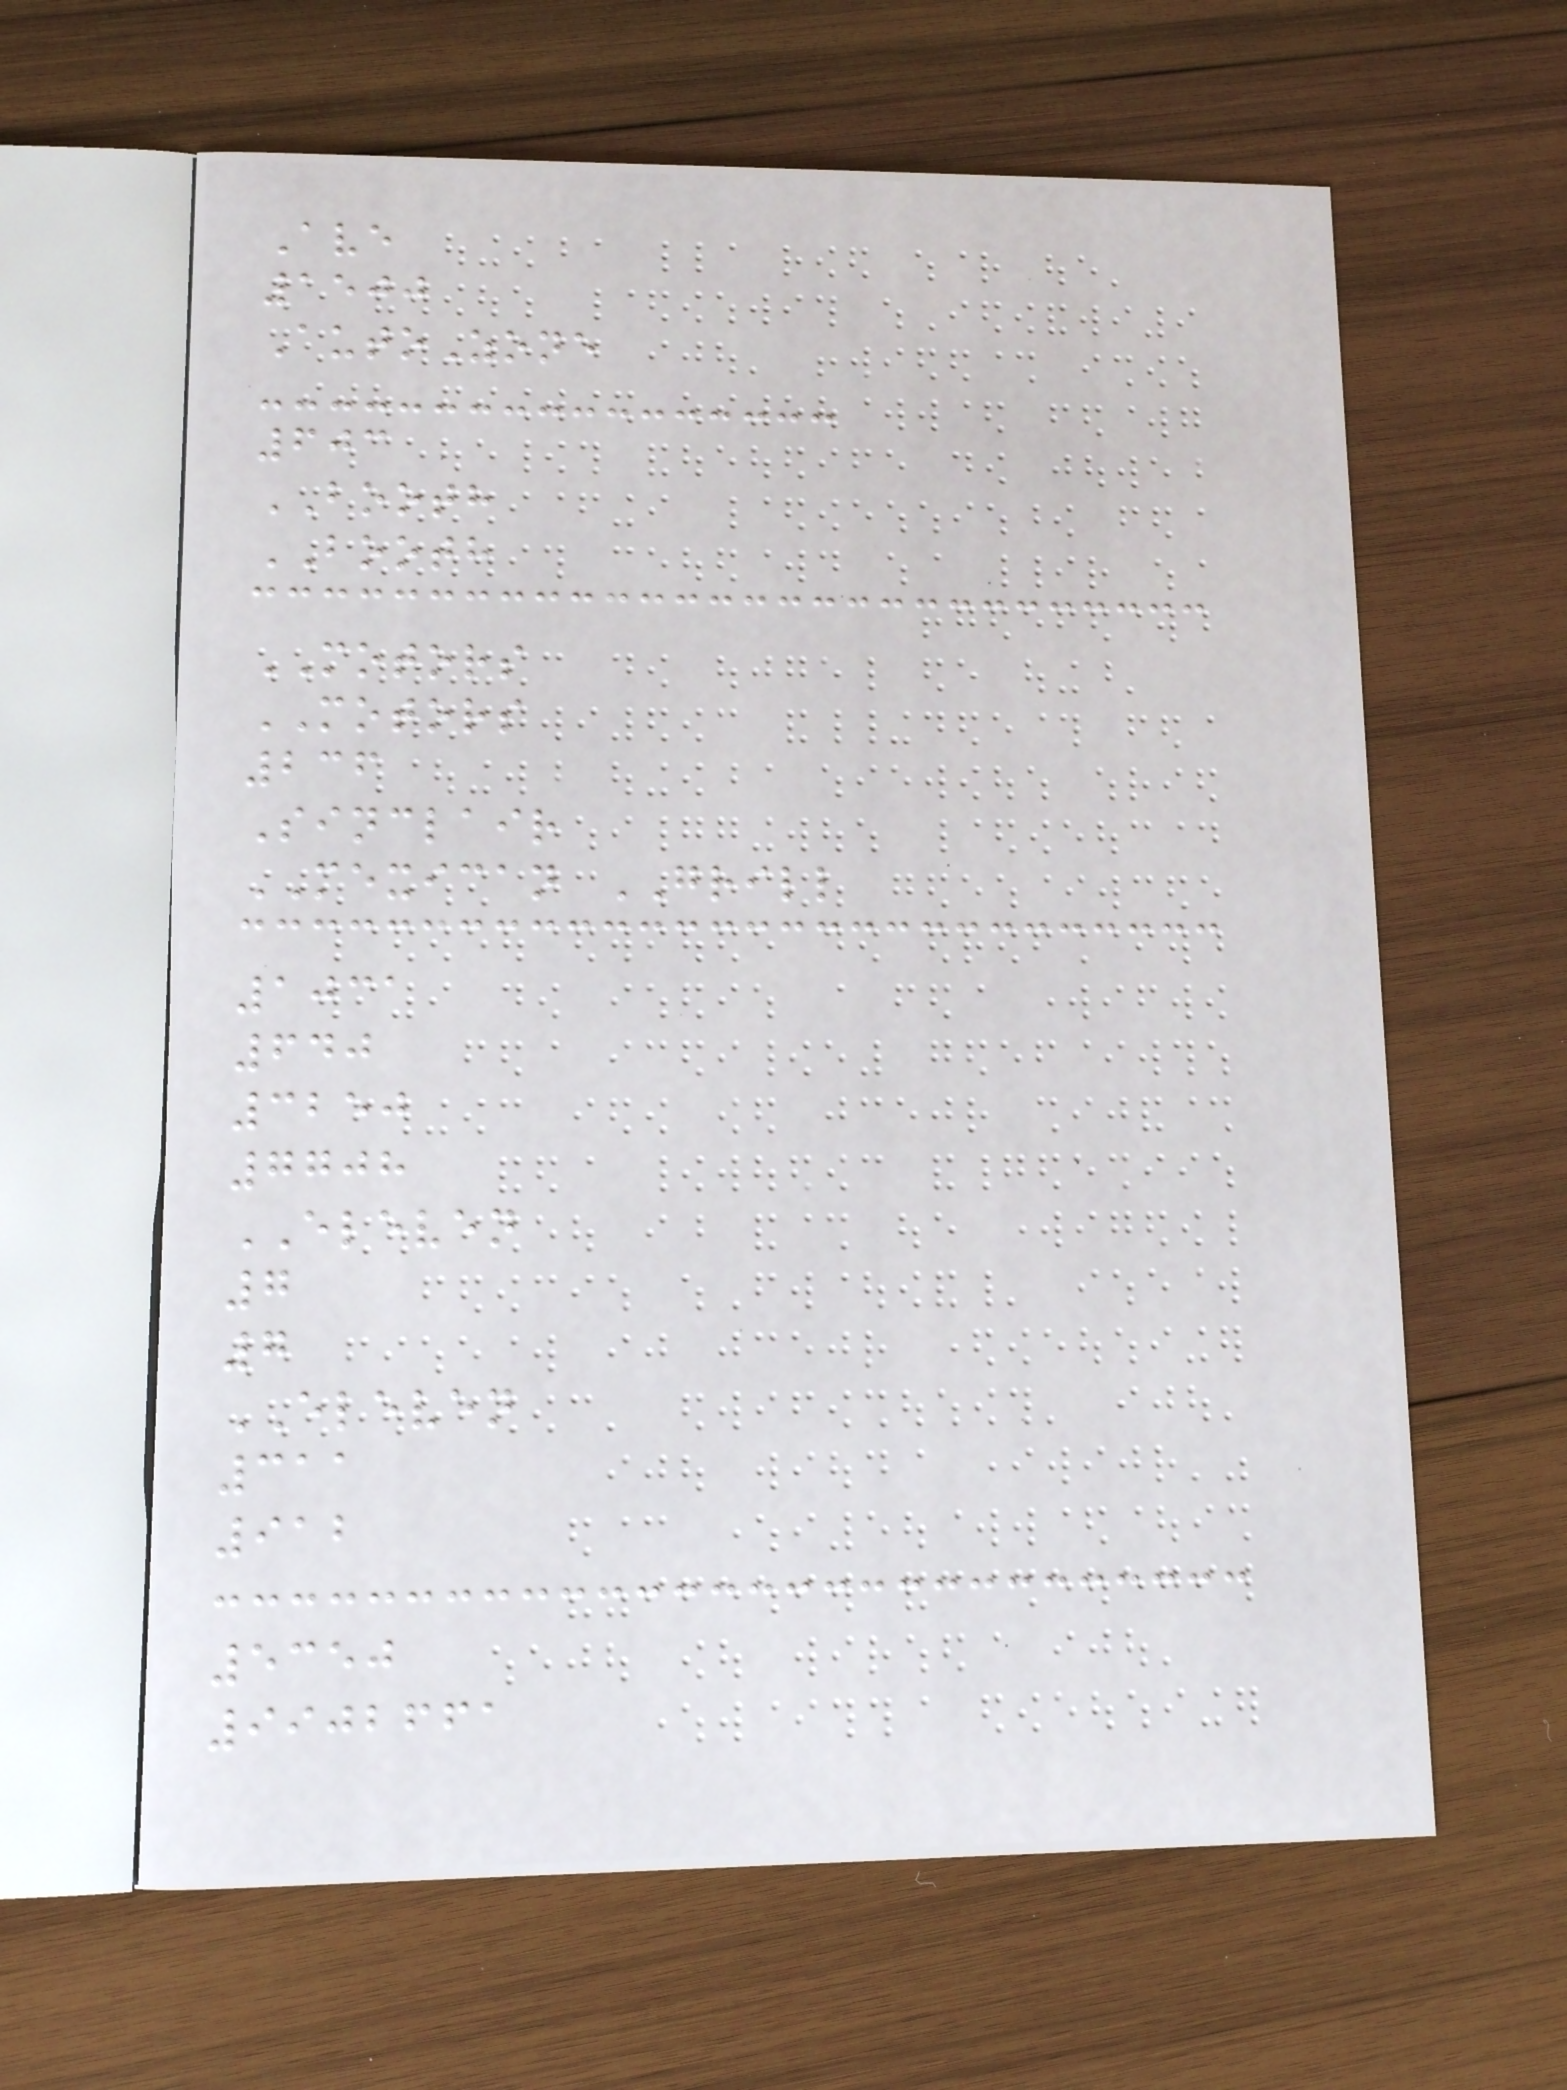Ave
1500
AutoZone
603
BOOTH
BOOTH
MOTORS
MOTORS
236
Sinclair
MEXICAN GRILL
1031
640
3250
7708
ELEVEN
7
7
ELEVEN
311
912
5350
9902661
